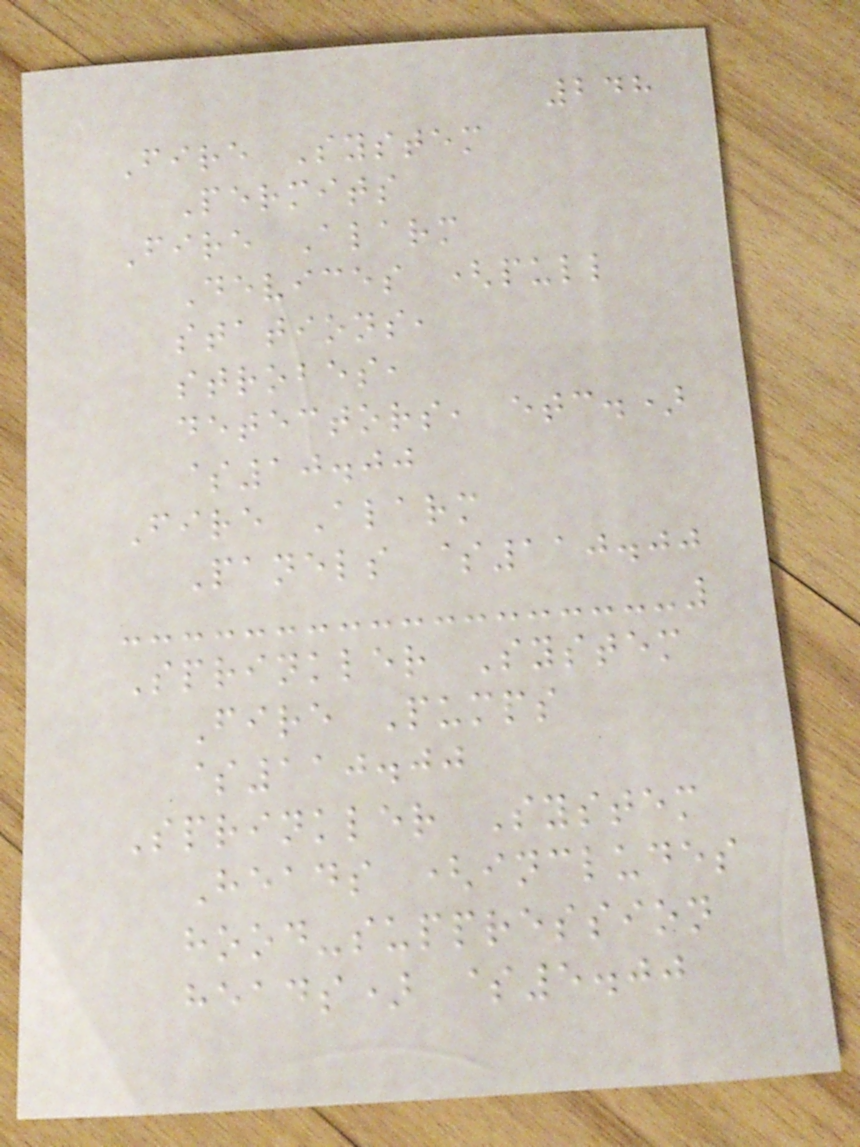248
Fire System
Permits
Fire Alarm
Devices (pull
stations,
strobes,
detectors, etc.)
$10.00
Fire Alarm
Panels $110.00
Sprinkler System
Fire Pumps
$110.00
Sprinkler System
Heads (includes
hood-suppression
heads) $5.00
